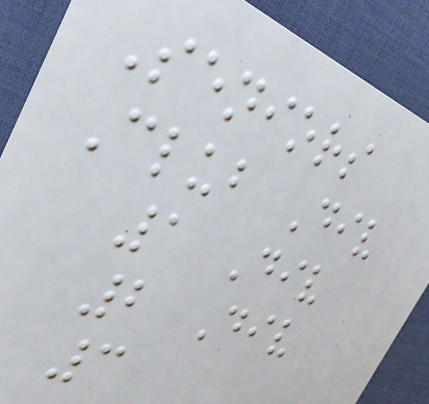Seniors
Club Div
1 Div
2 Div
3
